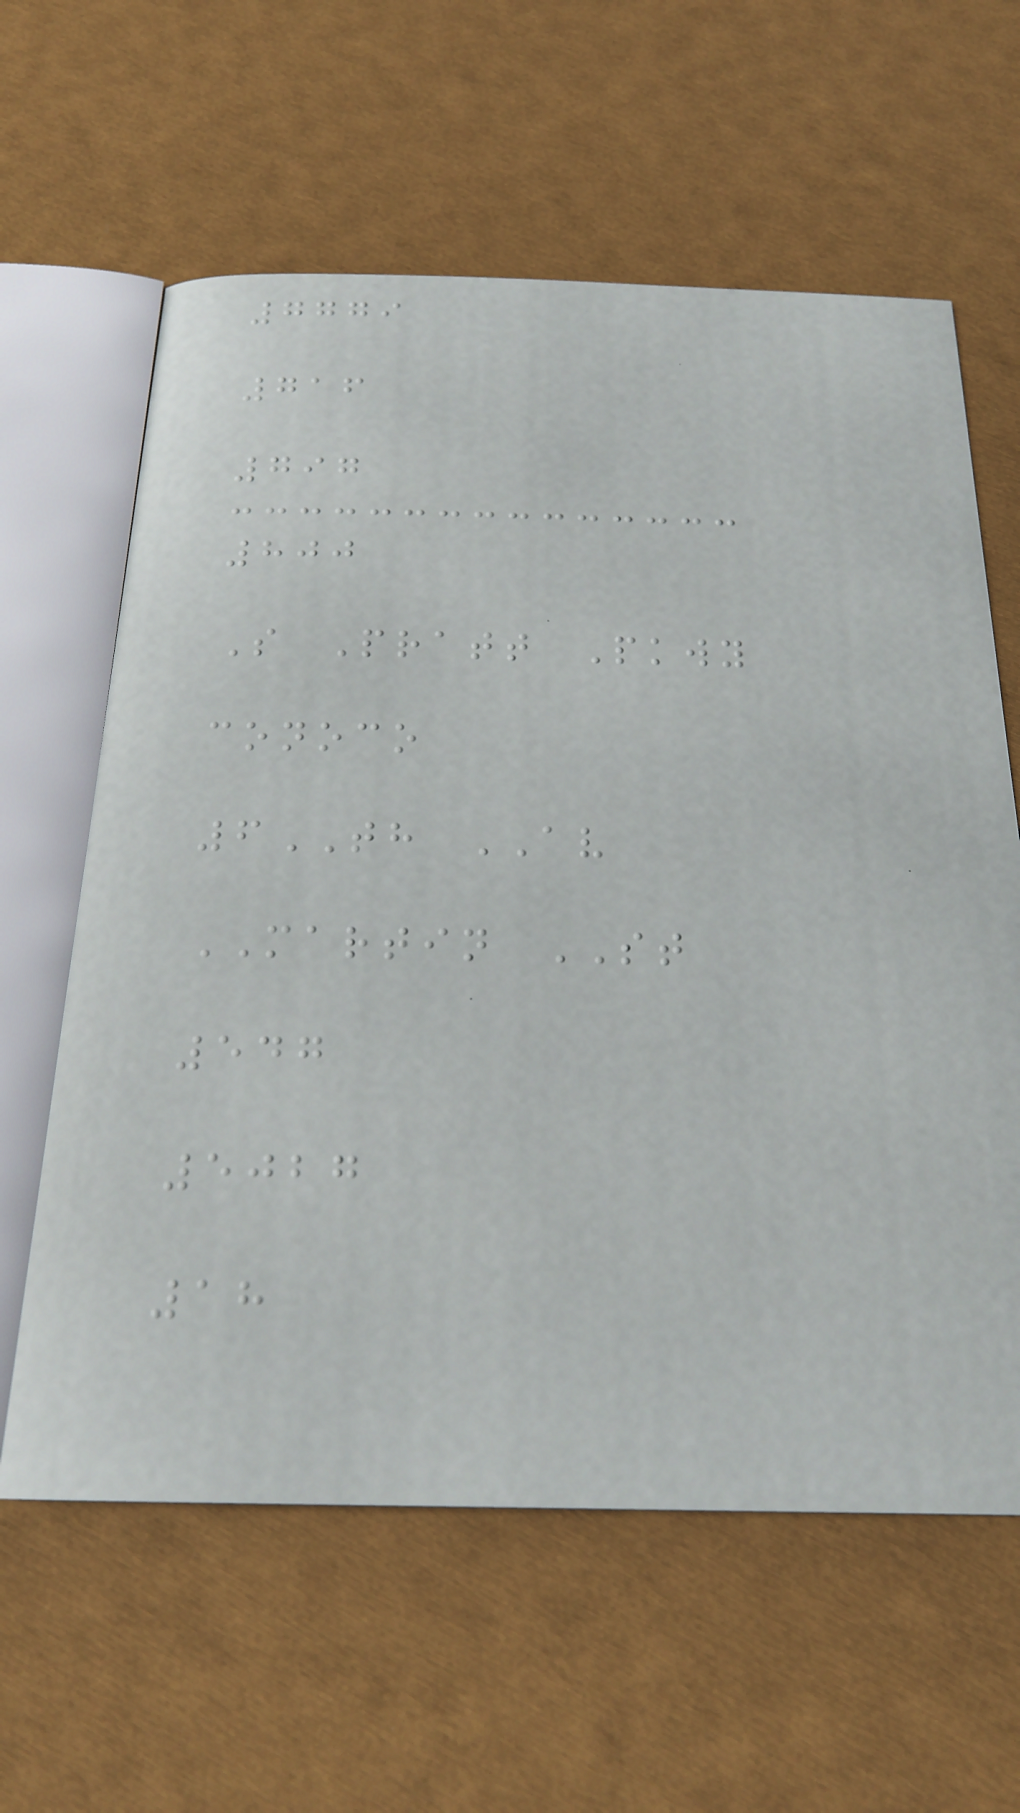7779
716
797
800
S Pratt Pkwy
conoco
6TH AV
MARTIN ST
547
5027
18
